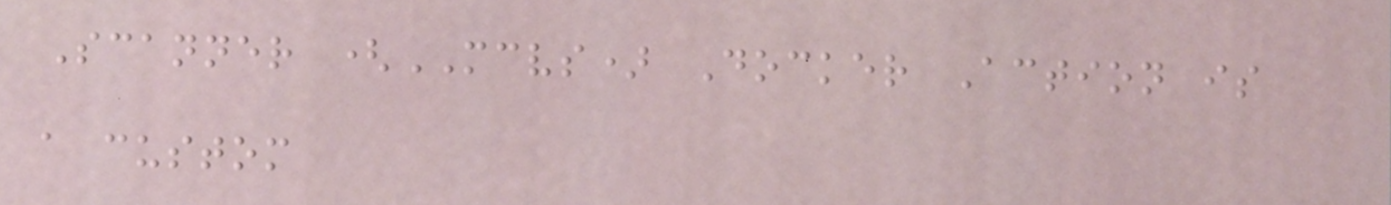Scanner (MCVS) Docker Action is
a custom
